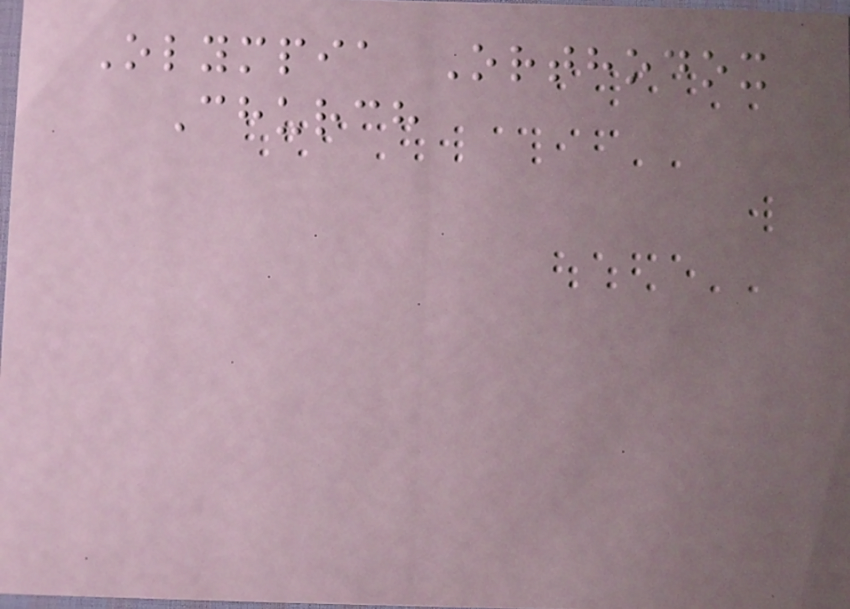Olympia Orthodox
Church
